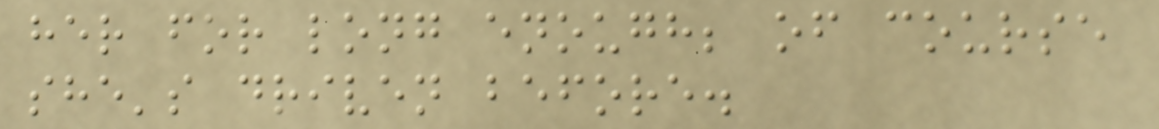her for long enough; of course
she's driven before.
